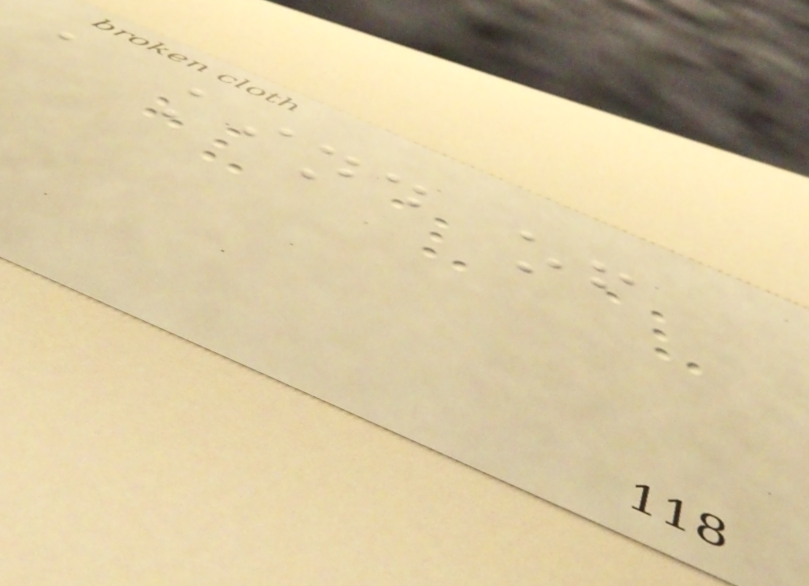a kind of
